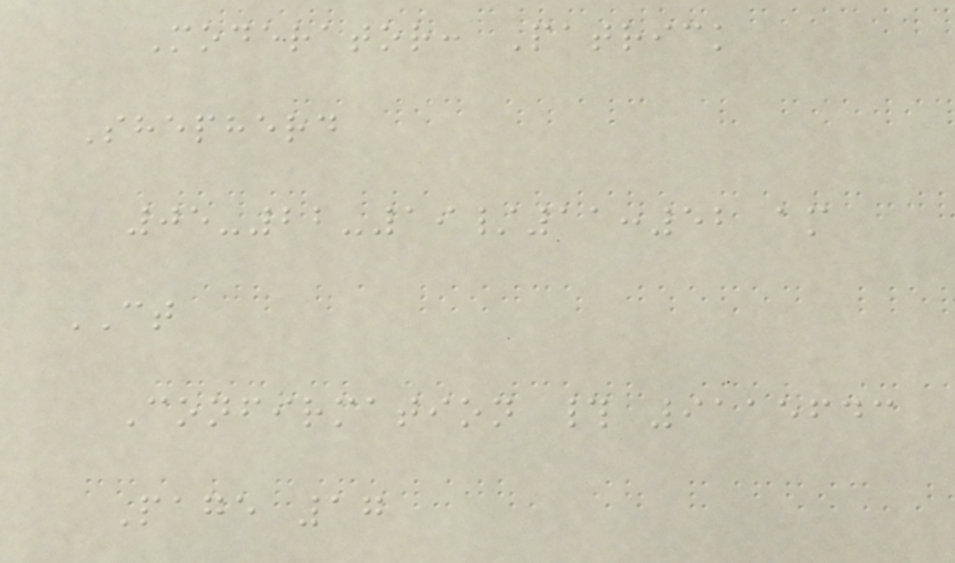Moderator: Patrick
Shepherd
05-22-19/11:52 am
CT
Confirmation # 9115643
Page 17
